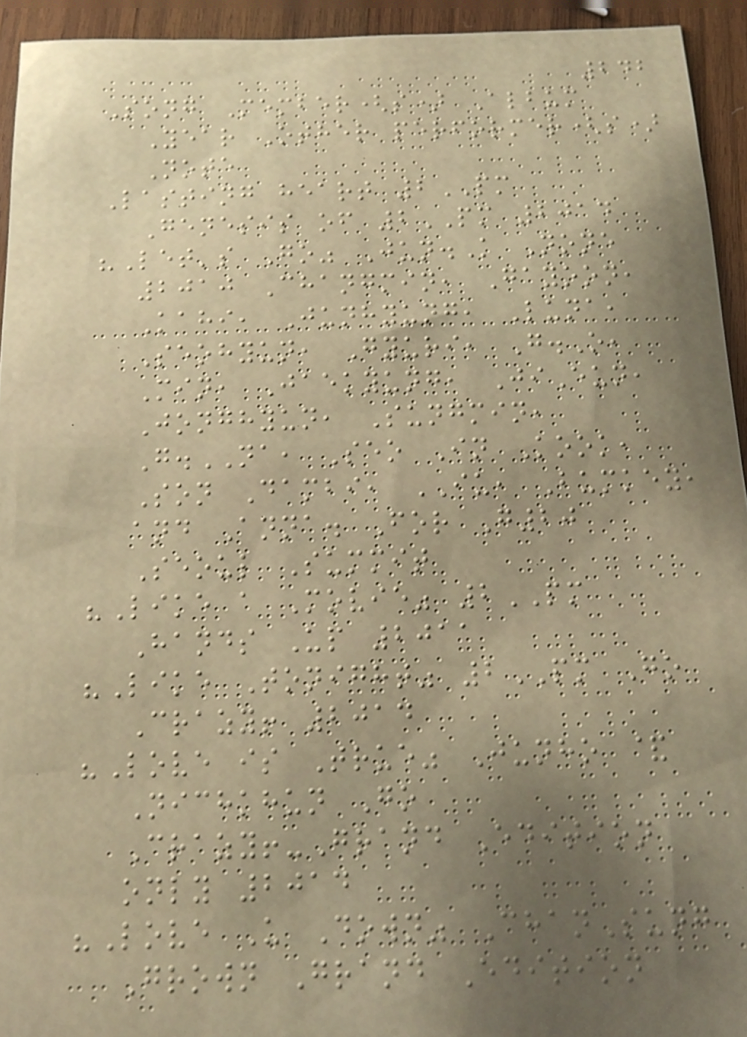242
Song Member(s) Album
Year Other performer(s)
Note
Lasting heart 2PM
Genesis of 2PM 2014
"Let's Go" Jun.K None
2010 Changmin, Gayoon,
Kahi, Junhyung, Luna,
Seohyun, Gyuri, G.O,
Min, Jaekyung, JiEun,
Jonghyun, Sungmin,
G.NA, Seo In Kook,
Son Dambi, IU, Bumkey,
and Anna. For G20
Seoul Summit
"Like a Movie" 2PM
Hands Up 2011
"Like Tonight" 2PM Go
Crazy! 2014
"Love is True" Junho &
Nichkhun Go
Crazy!-Grand Edition
only 2014
"Love U Down" ChanSung
Grown Grand Edition
